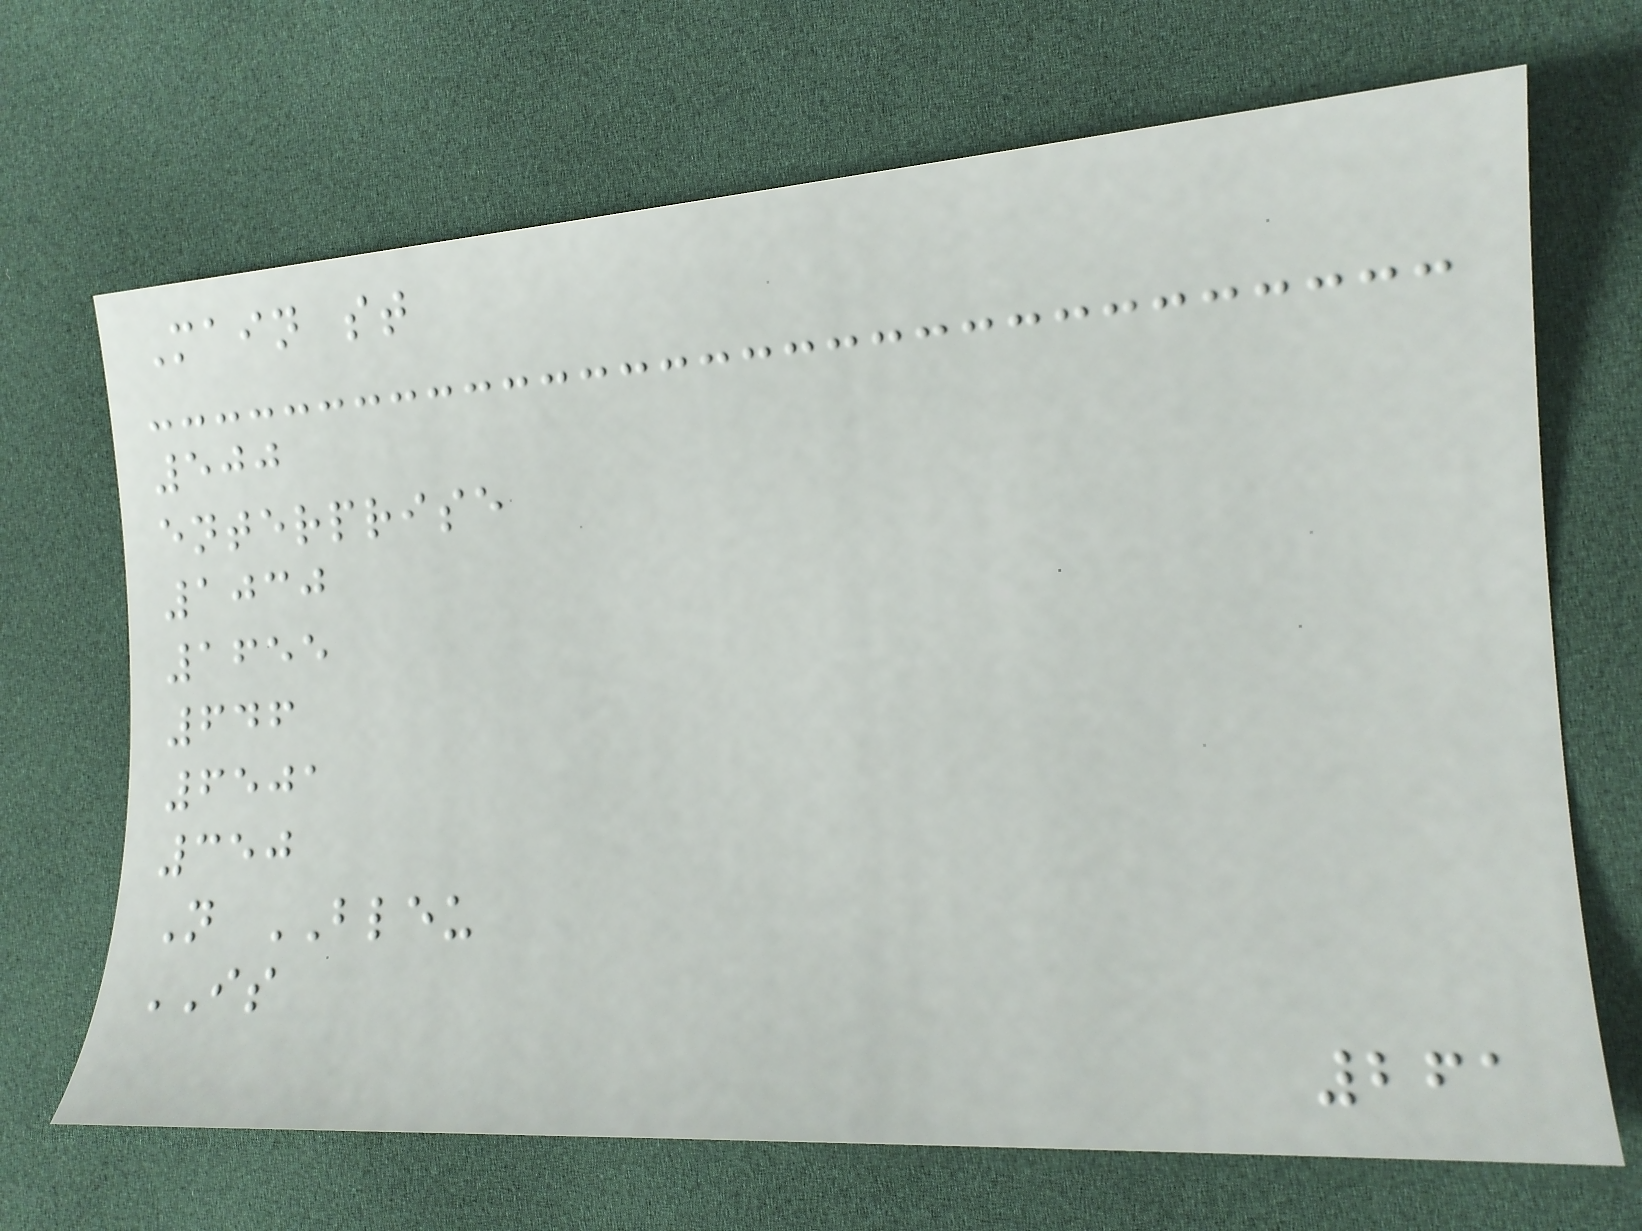Main st
500
enterprise
1030
1655
646
6501
350
N BLEU
IS
261
